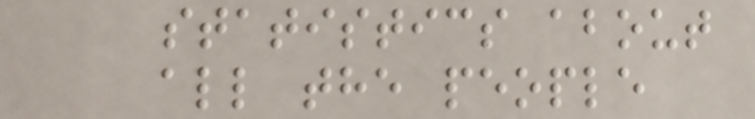statistics about
all the people
